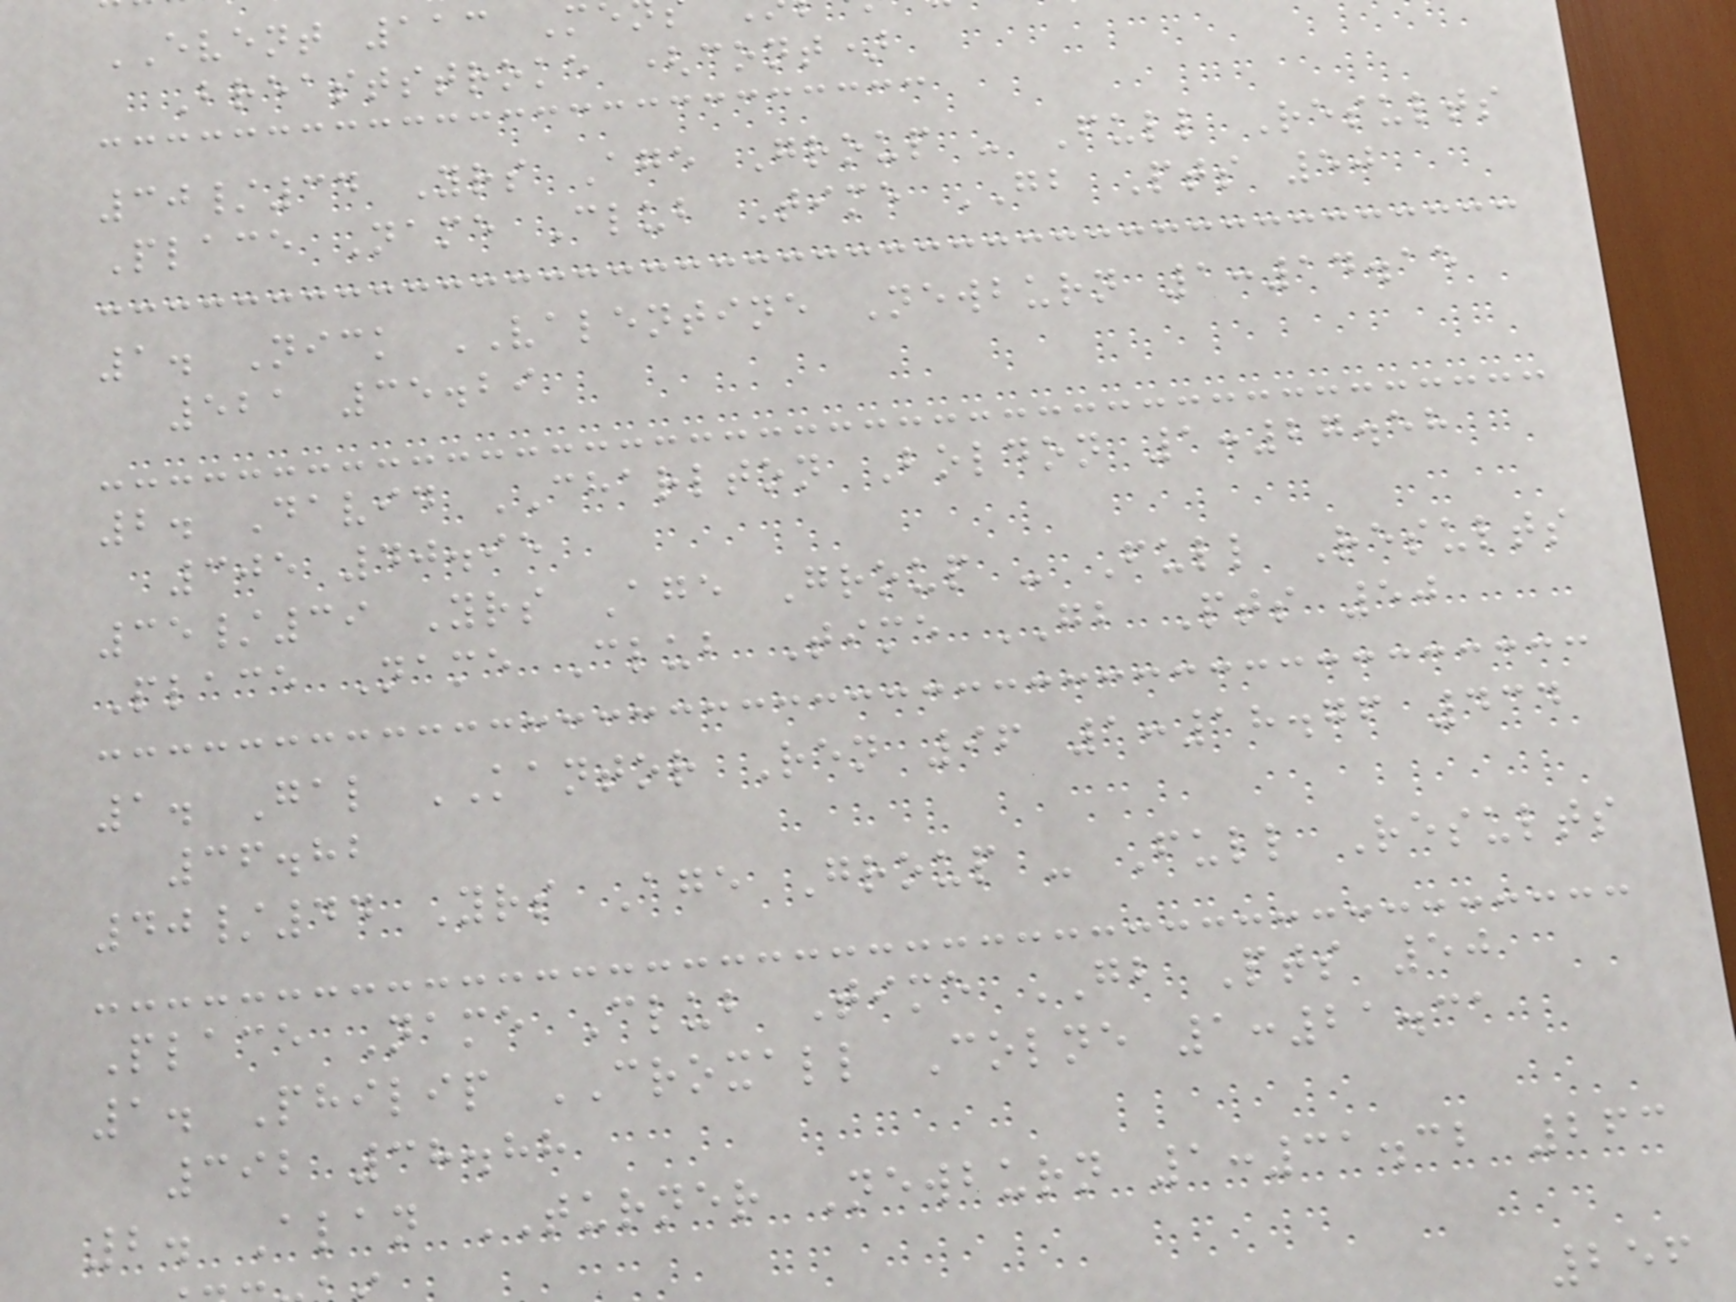EVENT 113 M
Breaststroke (cont)
30/34 Yrs Age Group - Full Results
Place Name Club Time GB Pts 50
1. Nick VALENTINE Newburn 1:14.15
521 35.29
2. David CHARLTON Boldon 1:27.58
305 40.95
35/39 Yrs Age Group - Full Results
Place Name Club Time GB Pts 50
1. Gal KANTOR Ren 96 1:18.76 434
36.82
40/44 Yrs Age Group - Full Results
Place Name Club Time GB Pts 50
1. Philip CROXALL Colne 1:21.31
392 38.88
2. Alan TURNER Newburn 1:31.32 263
256
